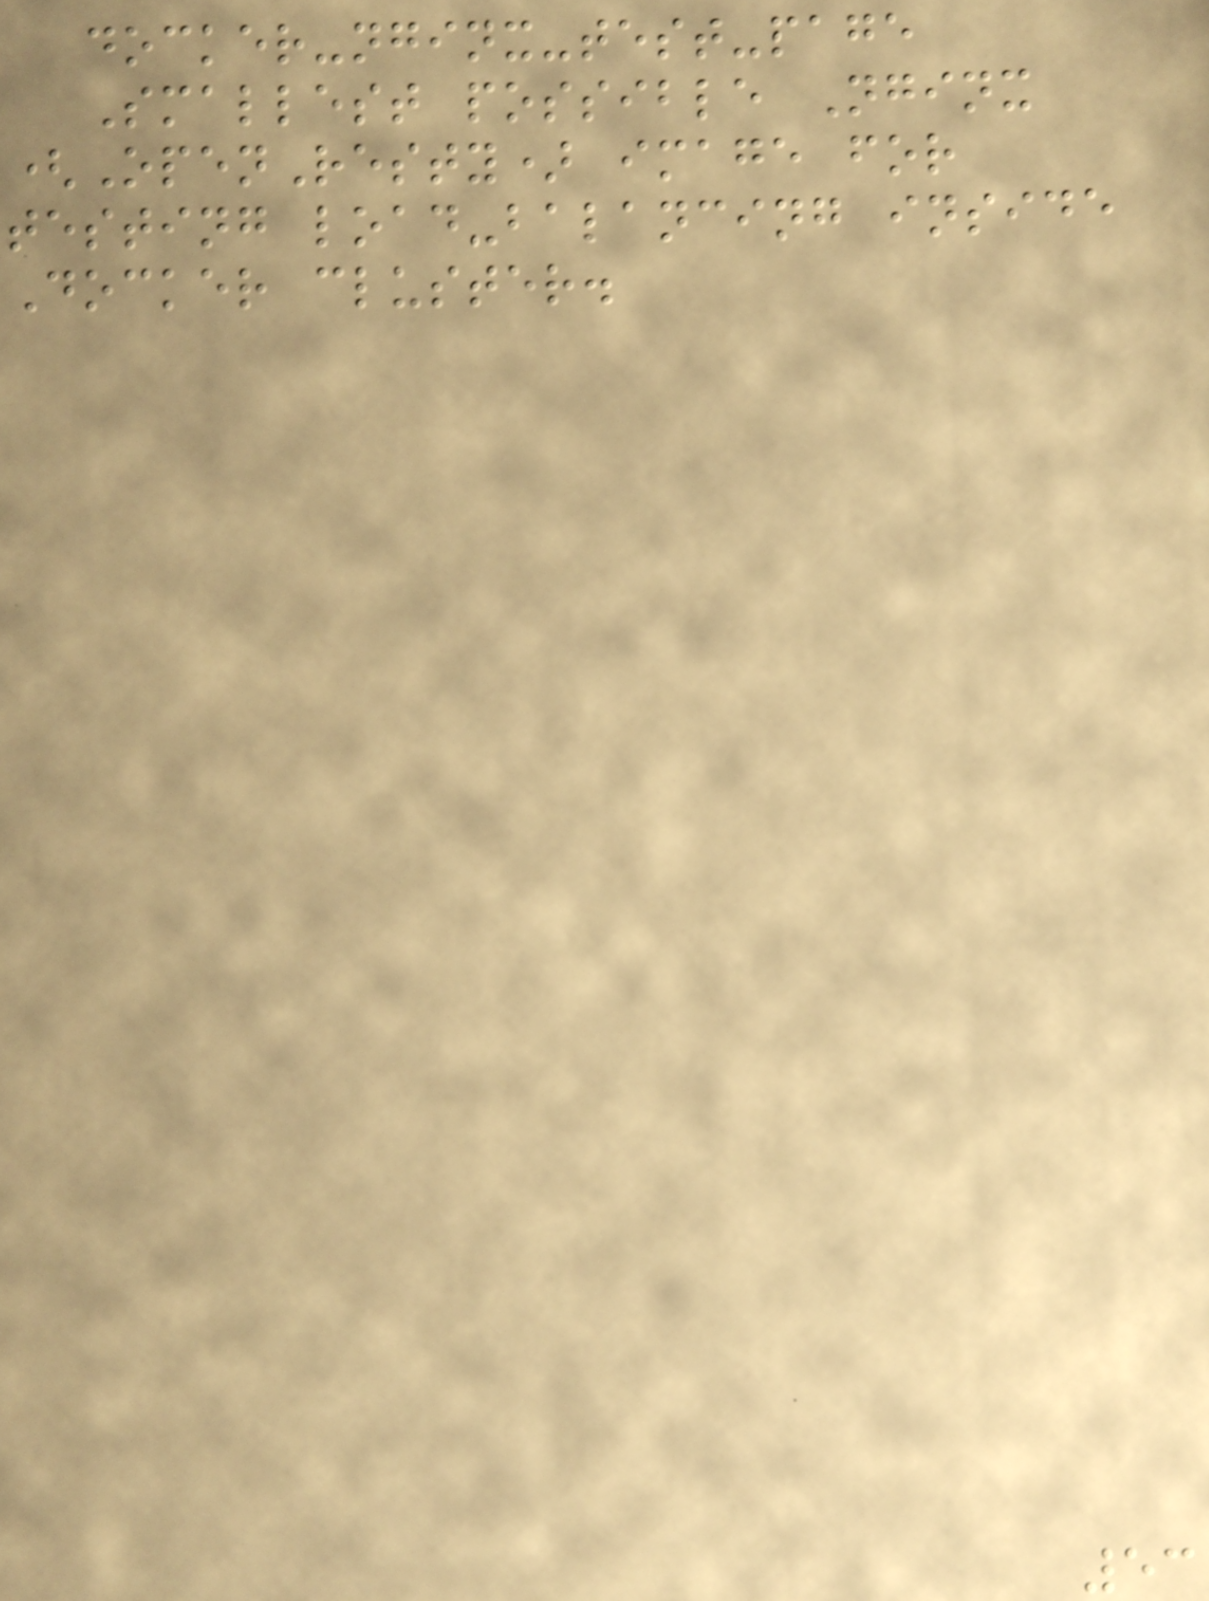docker-nginx-test-page
Smallest possible Nginx
(OpenResty) image for
testing load-balancing inside
Docker cluster.
53
